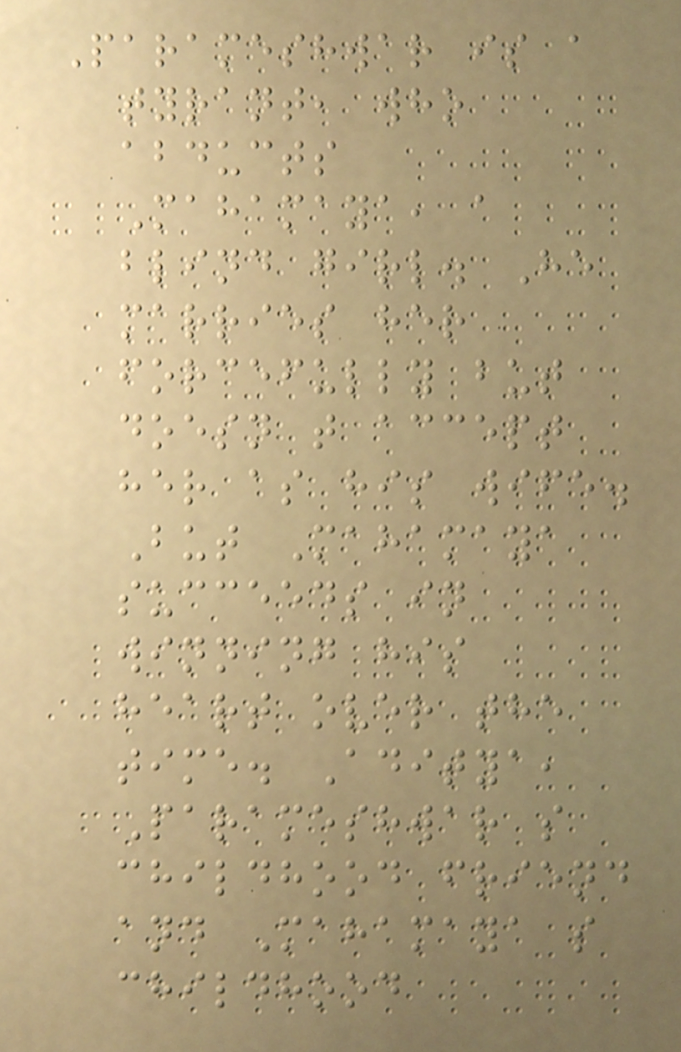Parameshwar is a
tyrant, who
abducts
Mahamaya, a
blind girl. He
marries her
forcefully but
doesn t accept
her as his wife.
But Mahamaya
succeeds in
winning his
heart over the
time. Aditya,
Parameshwar s
childhood friend
and Mahamaya s
childhood
